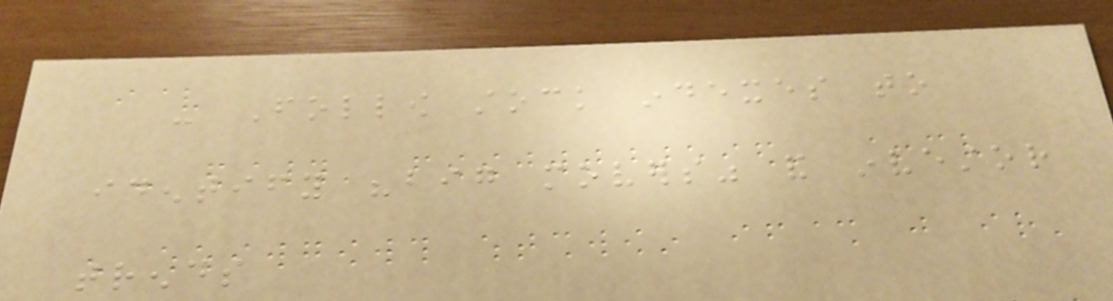- Follow stock indexes to
identify "big movers" and investor
trends
